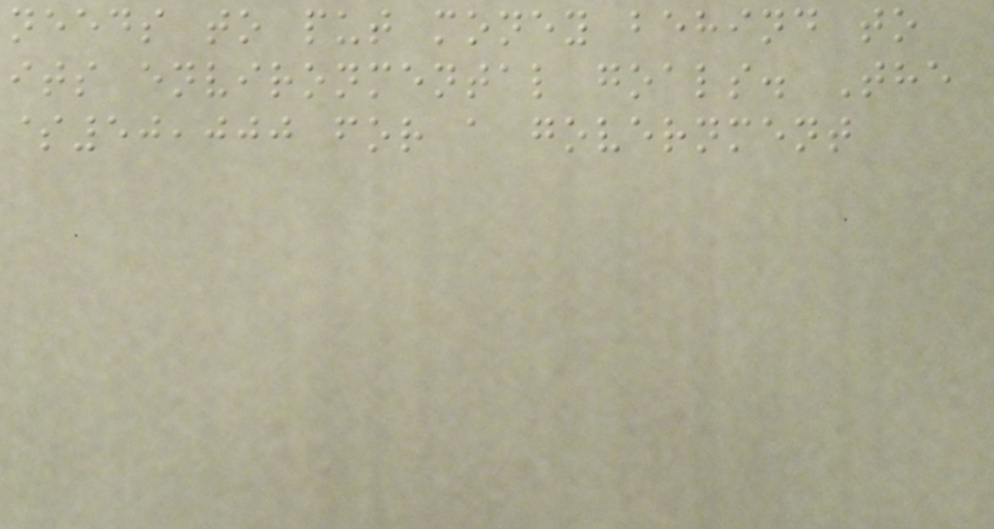needs to put money behind to
its environmental goals. The
$50,000 for a government
